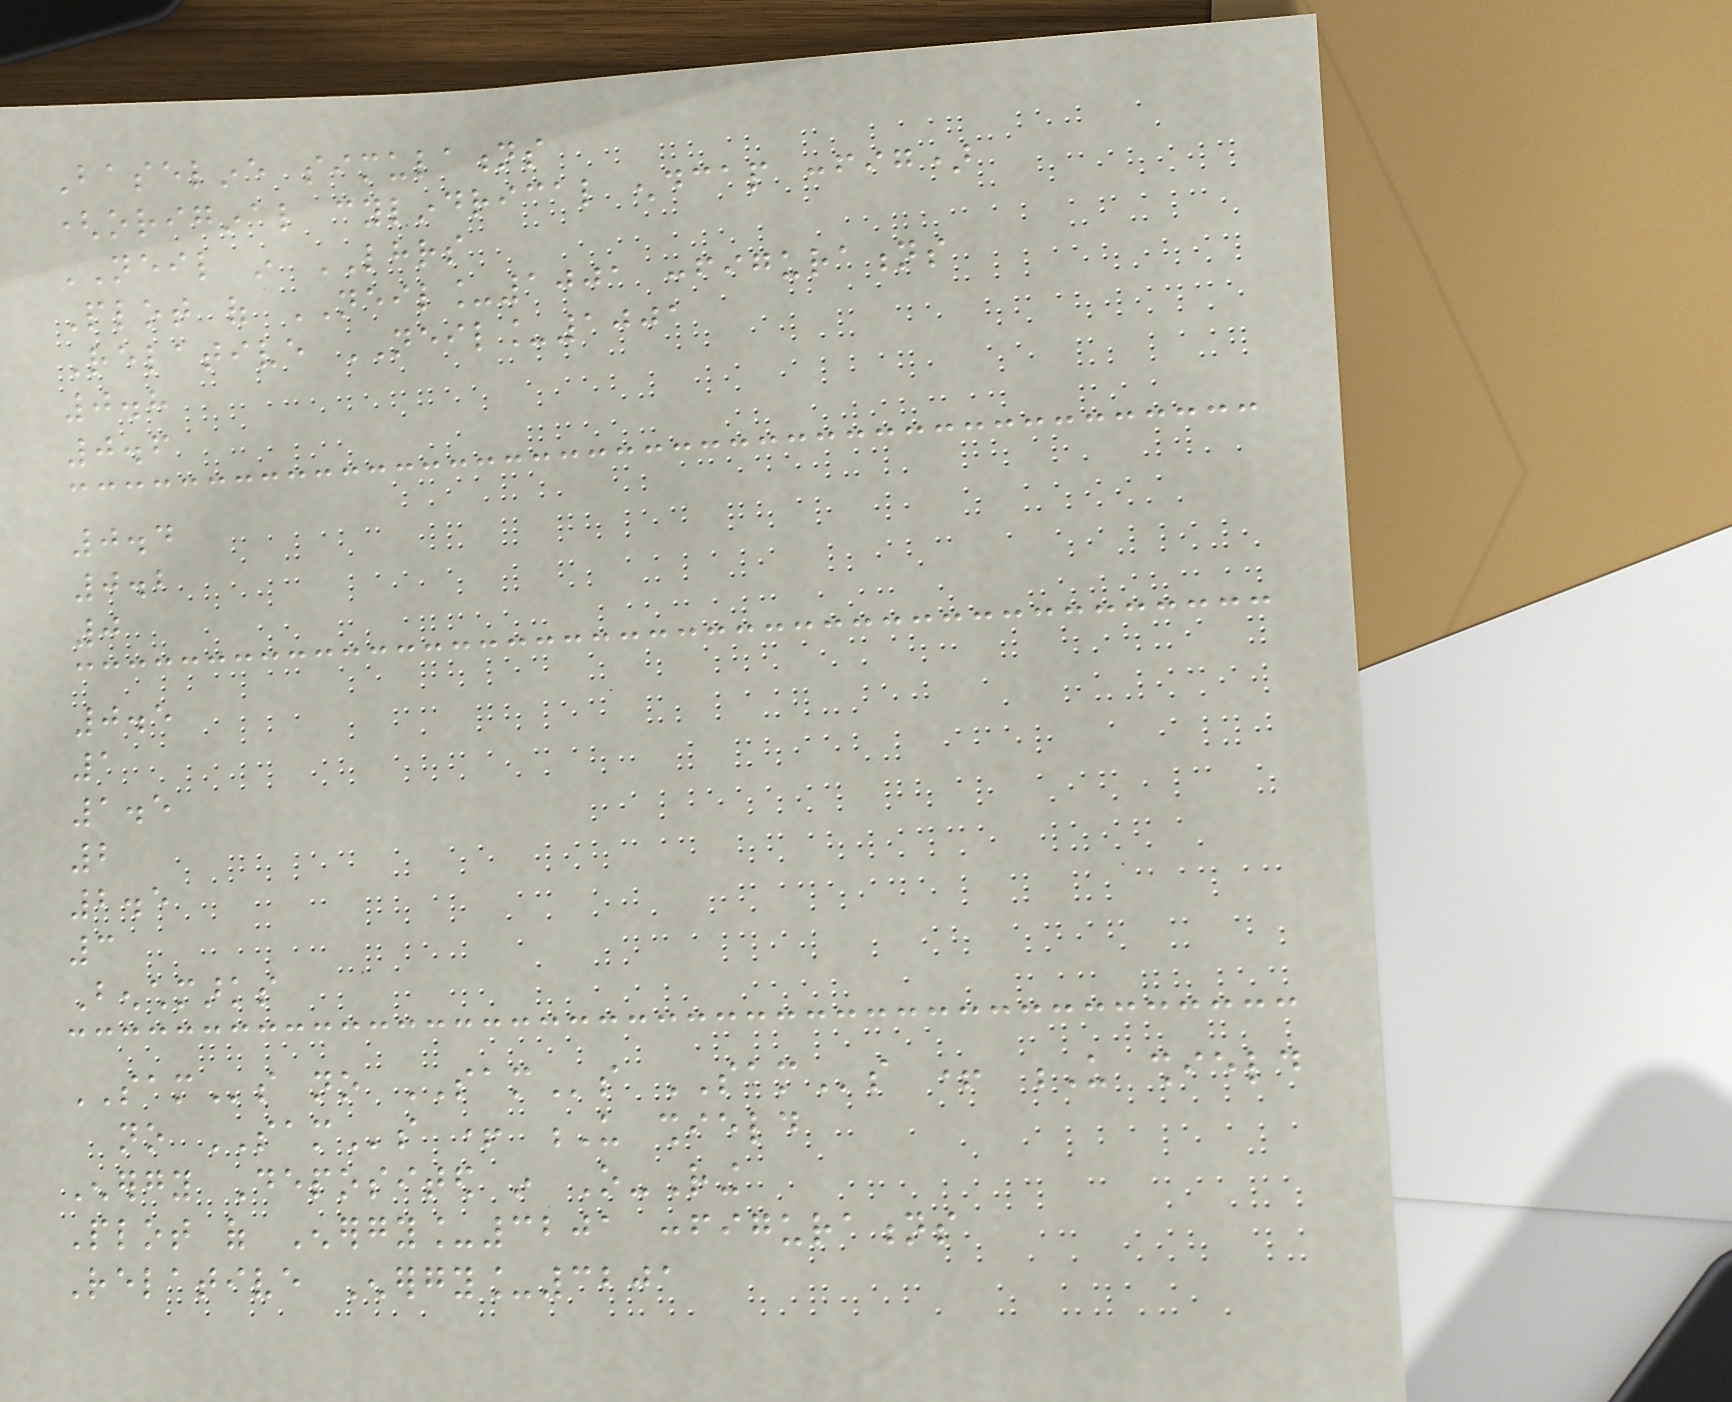Baseline simulations
(original cylindrical endcap config)
NEIL in LHRS
Plot of NEIL_1001 configurations
Relative NEIL_1001
0.8
0.6
0.4
0.2
0
0.5
1
1.5
2
2.5
3
Benchmarks
SAMs no SAMs SAMs + U shield
no SAMs + U shield
Energy Deposited in O-Ring
Plot of Energy_3201 configurations
Relative Energy_3201
